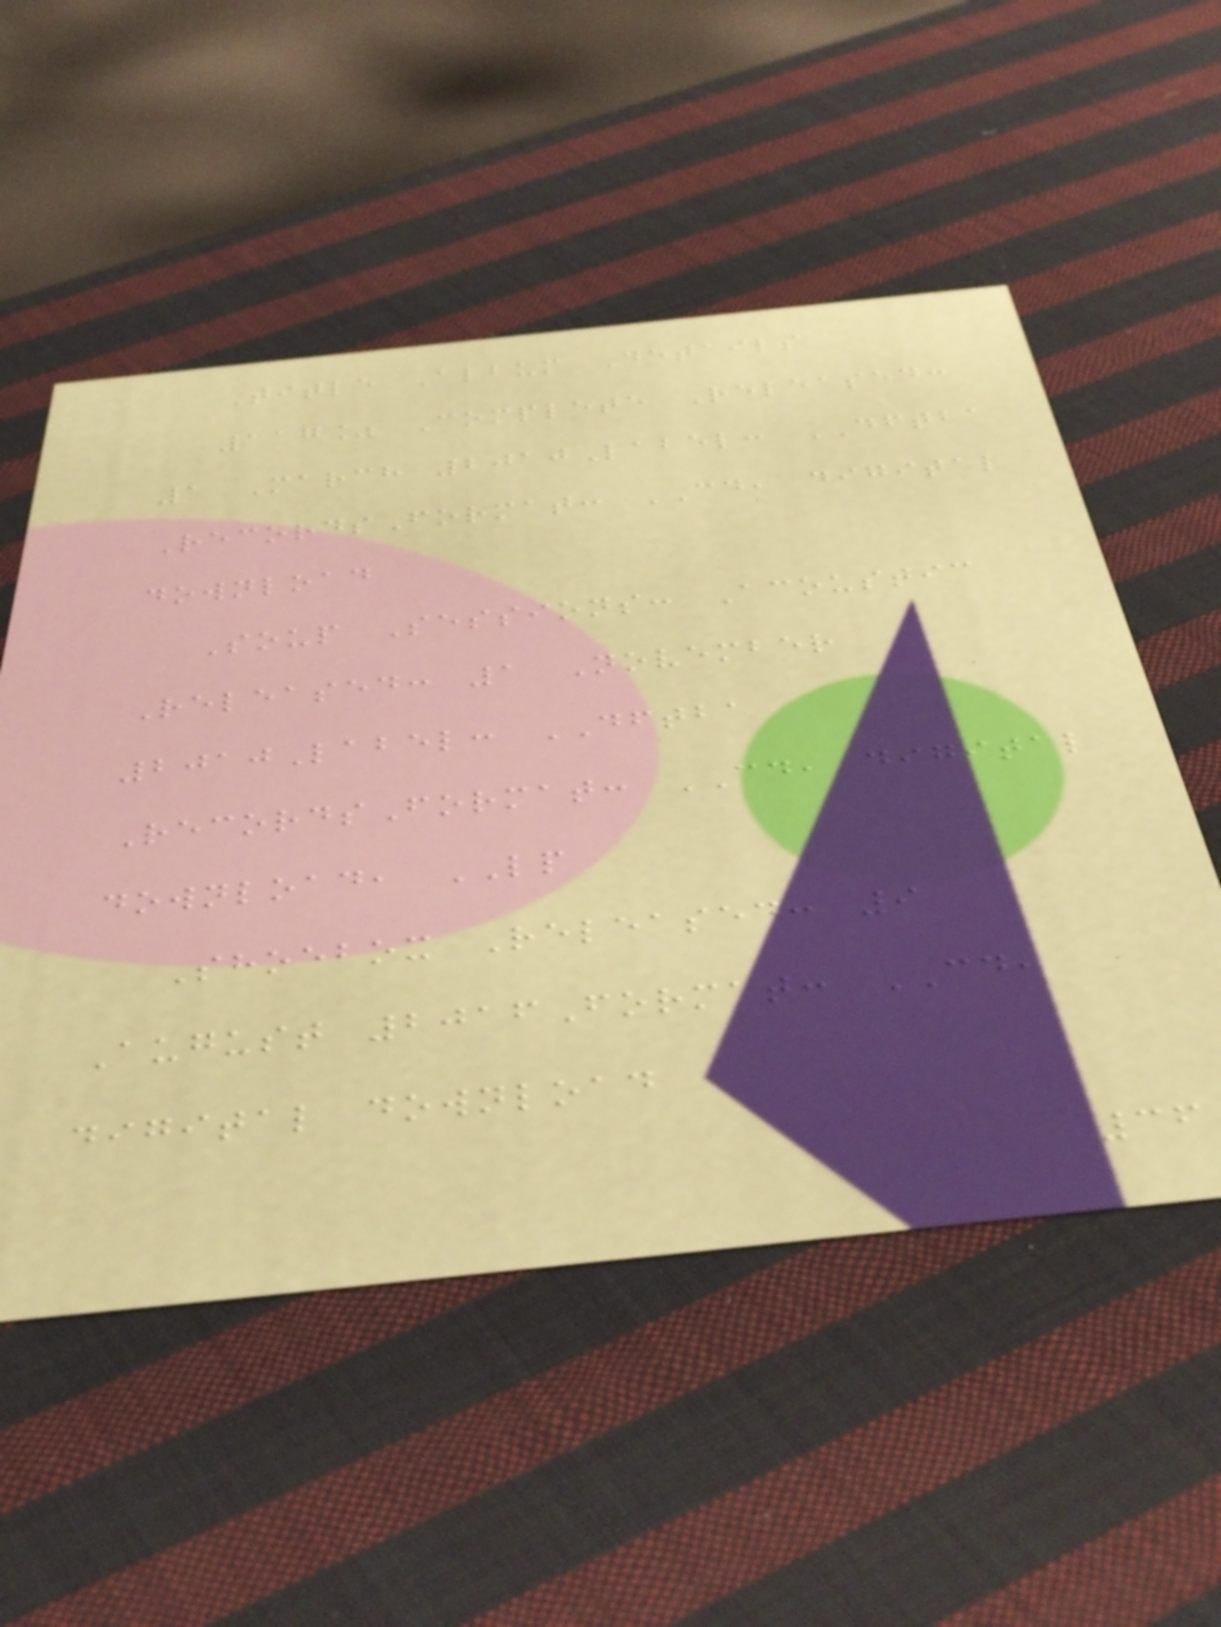Title Album Details
117% Complete Released:
1 March 2010Label: DFTBA
RecordsFormat: CD, digital
download
Soup Sessions: Acoustic
Released: 1 November
2010Label: DFTBA
RecordsFormat: CD, digital
download, LP
Shoebox Released: 9
August 2016Format: CD,
digital download
36
